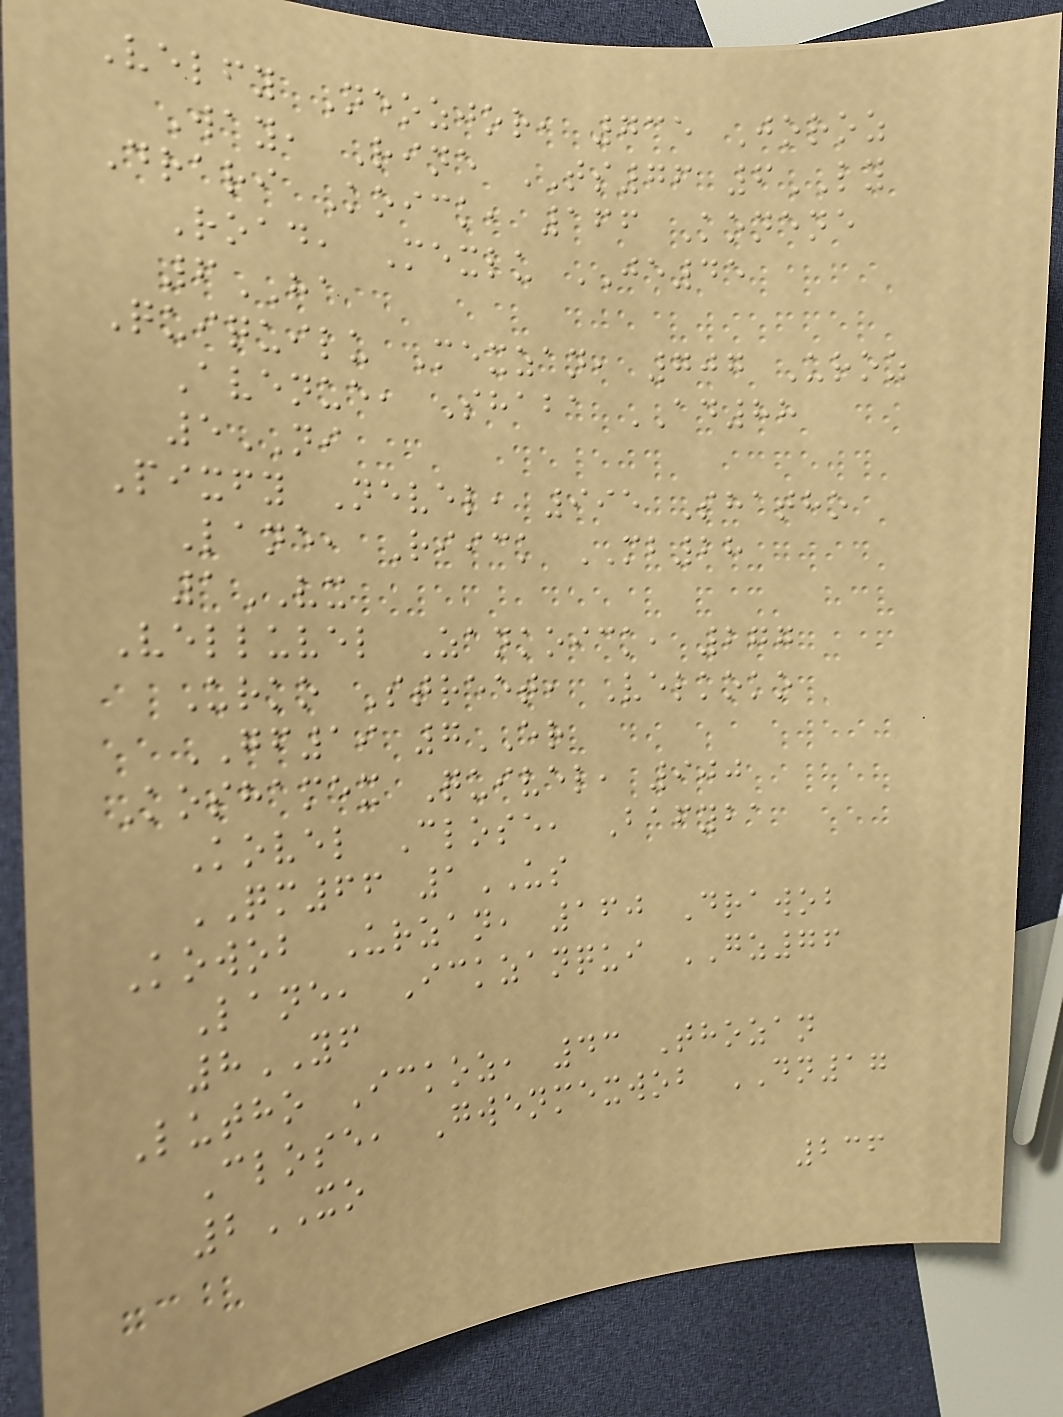Velfy Neozjor, 735 Joroz
Way, Rine TS76 6LY
Drari Koick, 166 Konene
Road, Mexlu JE45
6HA
Quiquilu Mexzan, 707 Uroz
Avenue, Shaba AD88
5NI
Pixfy Nevel, 995 Shatho
Lane, Riick MB28
1VX
Velluvel Zankoick, 277
Urko Street, Velkoko
GF19 7ER
Koshamex Quivel, 900
Kovel Close, Bafyba
QM66 1US
Kowob Urzan, 160 Drawob
Lane, Ickzanqui GZ76
8YF
Lutho Ickoz, 43 Thozan
Close, Gwenmexwob DN17
2XO
236
